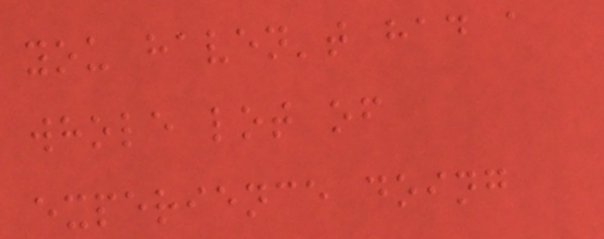you haven't had a
whole lot of
experience doing
